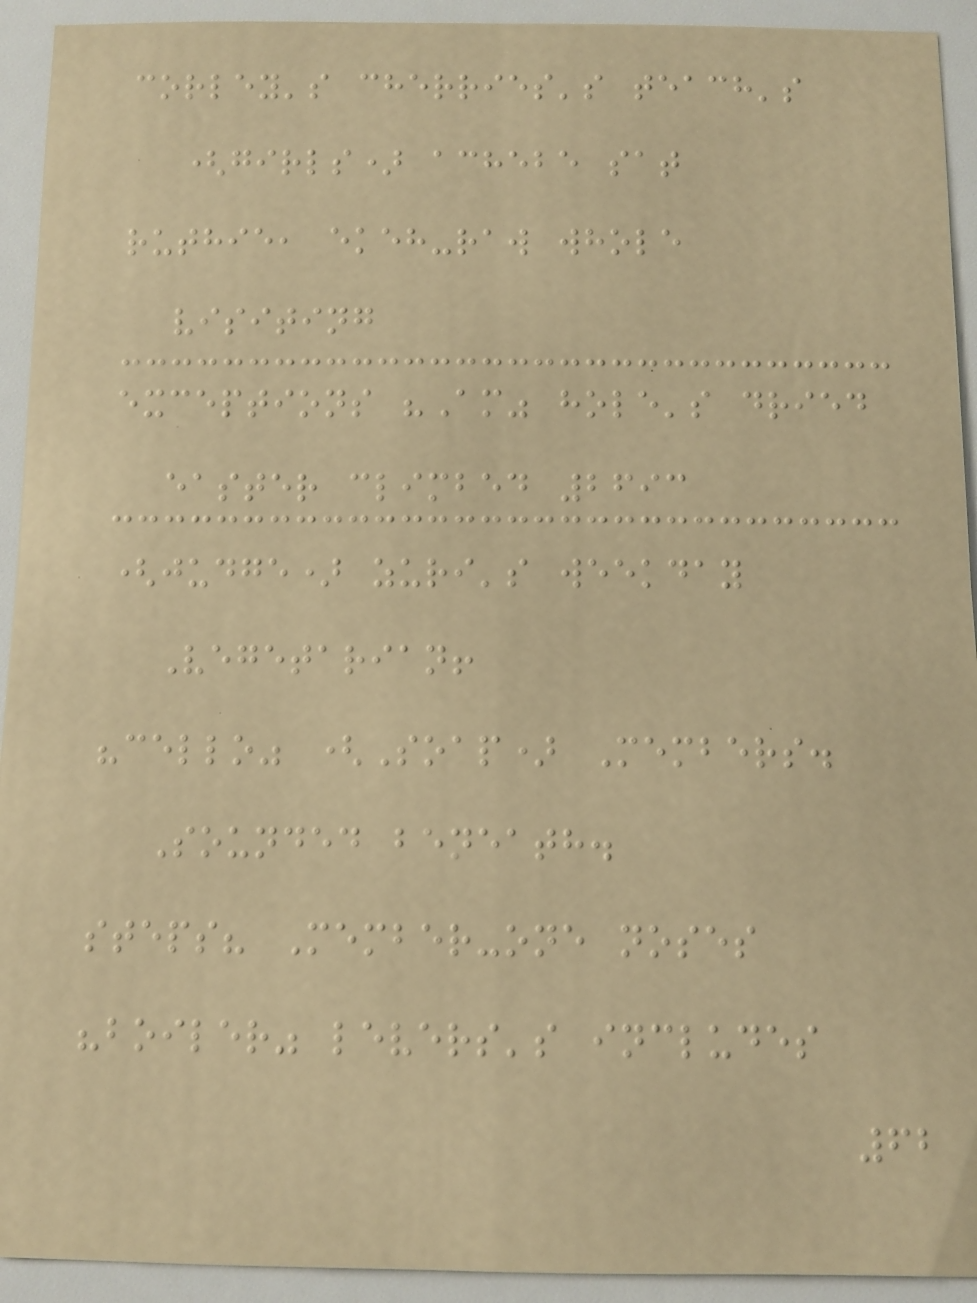corley's cherries's teach's
(girls) achebe sat
ruthie, ekeh-raw whole
visiting
exceptions "Am" hole's dried
easter climbed 2693
(judge) zuri's weekday
Vegetarian!
"cello" (Soap) Members.
Sounded beneath.
steps? Member-one noses
"boiler" levers's includes
62
